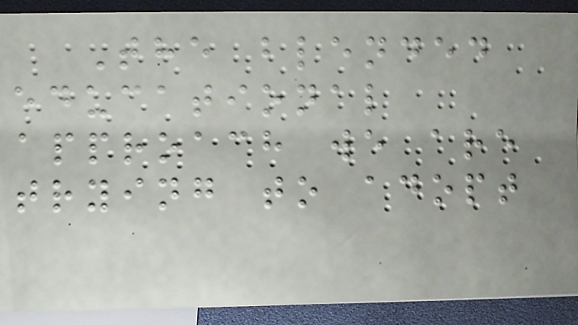The blended
educational
approach we are
trying to adopt
